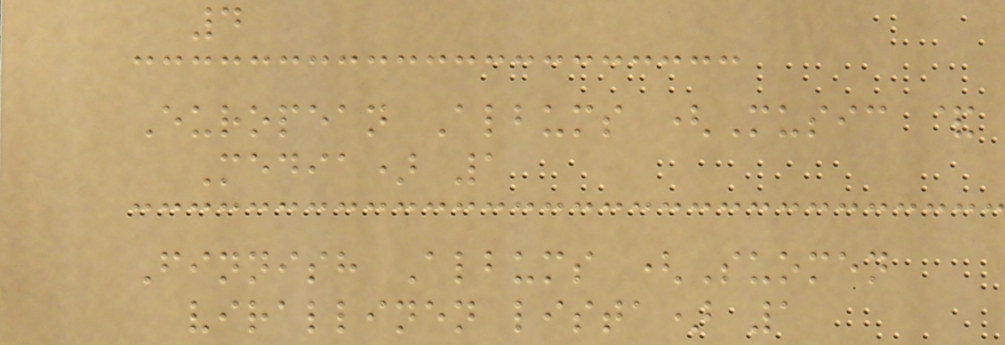4
European Albums (Music &
Media) 1
Finnish Albums (Suomen
virallinen lista) 1
